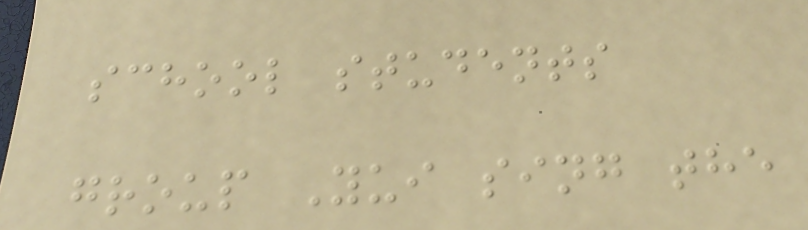school students
group Yui sing the
